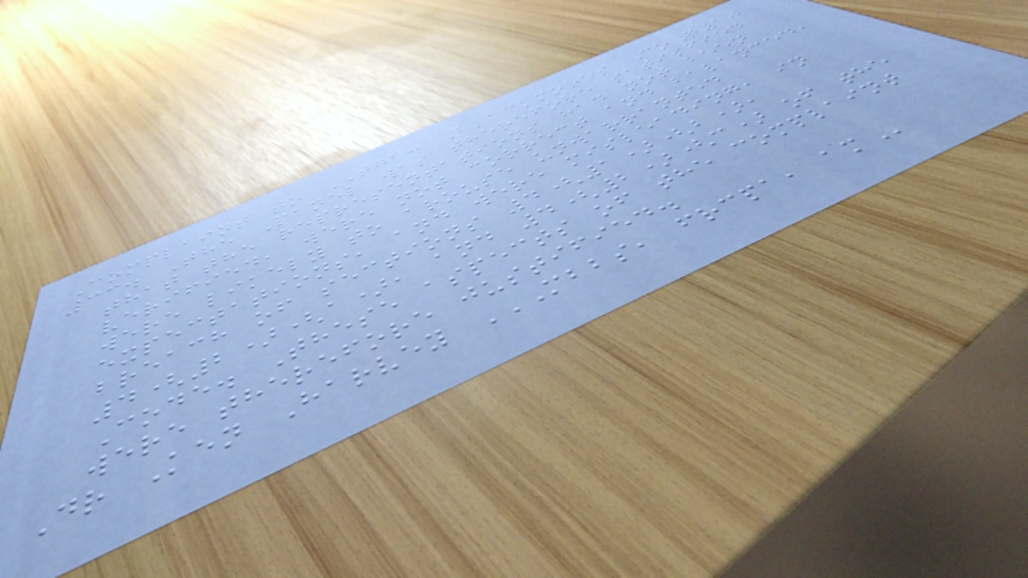Complaint to TGA: Blackmores CoQ10
33. The Panel was therefore satisfied
that the representations had not been
verified, were not correct and balanced,
were likely to arouse unwarranted
expectations, and were misleading, in
breach of sections 4(1)(b),
4(2)(a), and 4(2)(c) of the
Code. These aspects of the complaint
were therefore justified.
Dr Ken Harvey MBBS, FRCPA, AM
